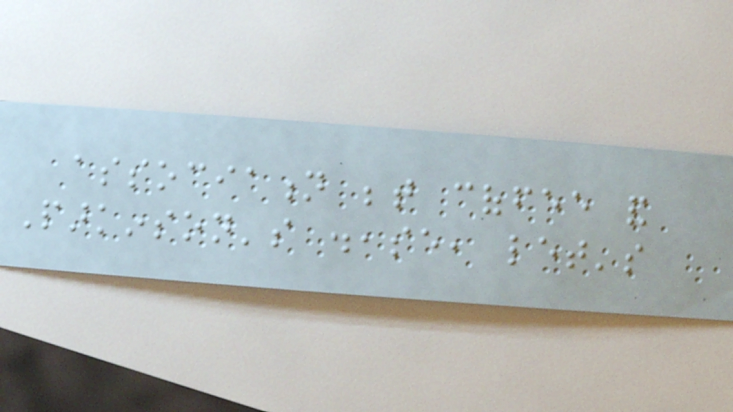association between coffee and
Parkinson's disease, let's
